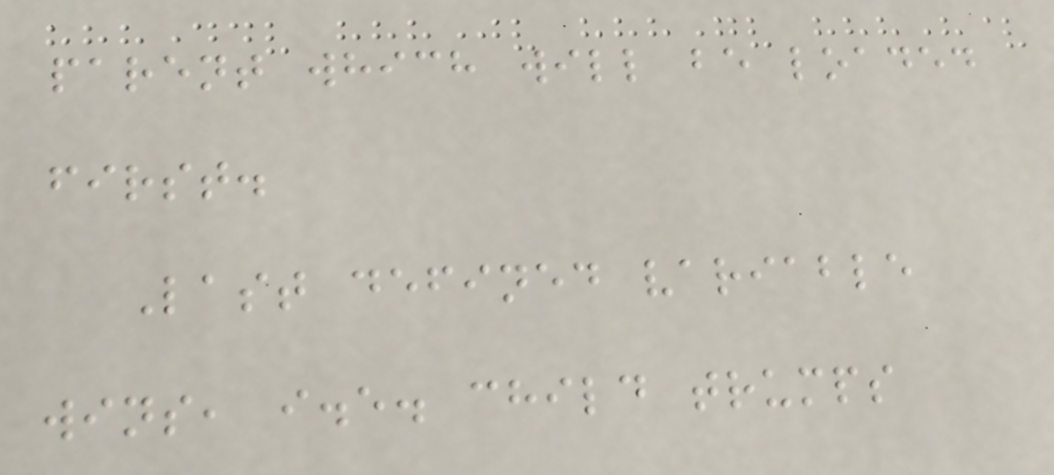parent which will be loaded
first.
Last defined variable
wins, i.e. child trumps
